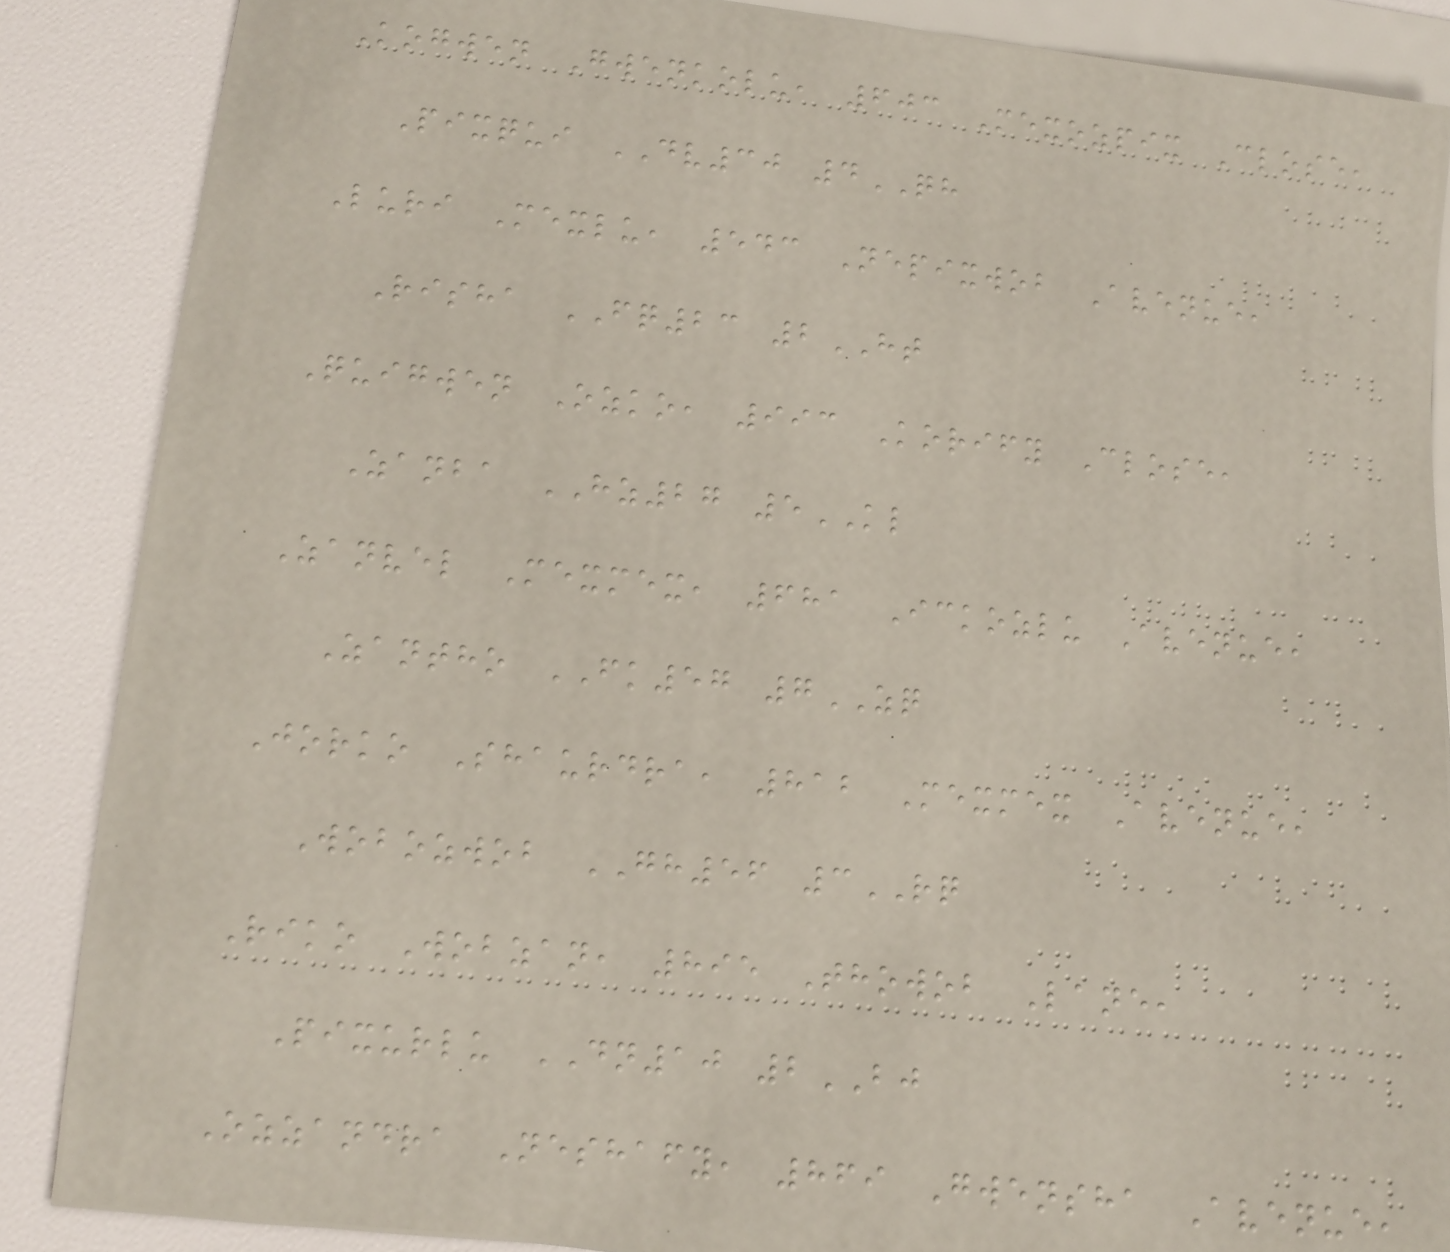Kogwen Gwenkolu, 603 Mexozpix Close,
Pixqui DV30 4QH
Luri Mexlu, 543 Nepixwob Avenue,
Risha FQ23 2HT
Quigwen Ozko, 993 Korify Close,
Zanba HZ27 5KL
Zanvel Mexmex, 681 Ickozlu Avenue,
Zantho FK57 7ZQ
Jorko Shaurdra, 812 Mexmex Avenue,
Wobozwob GH56 3RQ
Riko Wobzan, 895 Thowob Lane,
Pixurlu DN10 2BJ
Ozzandra Neshafy, 869 Gwensha Avenue,
